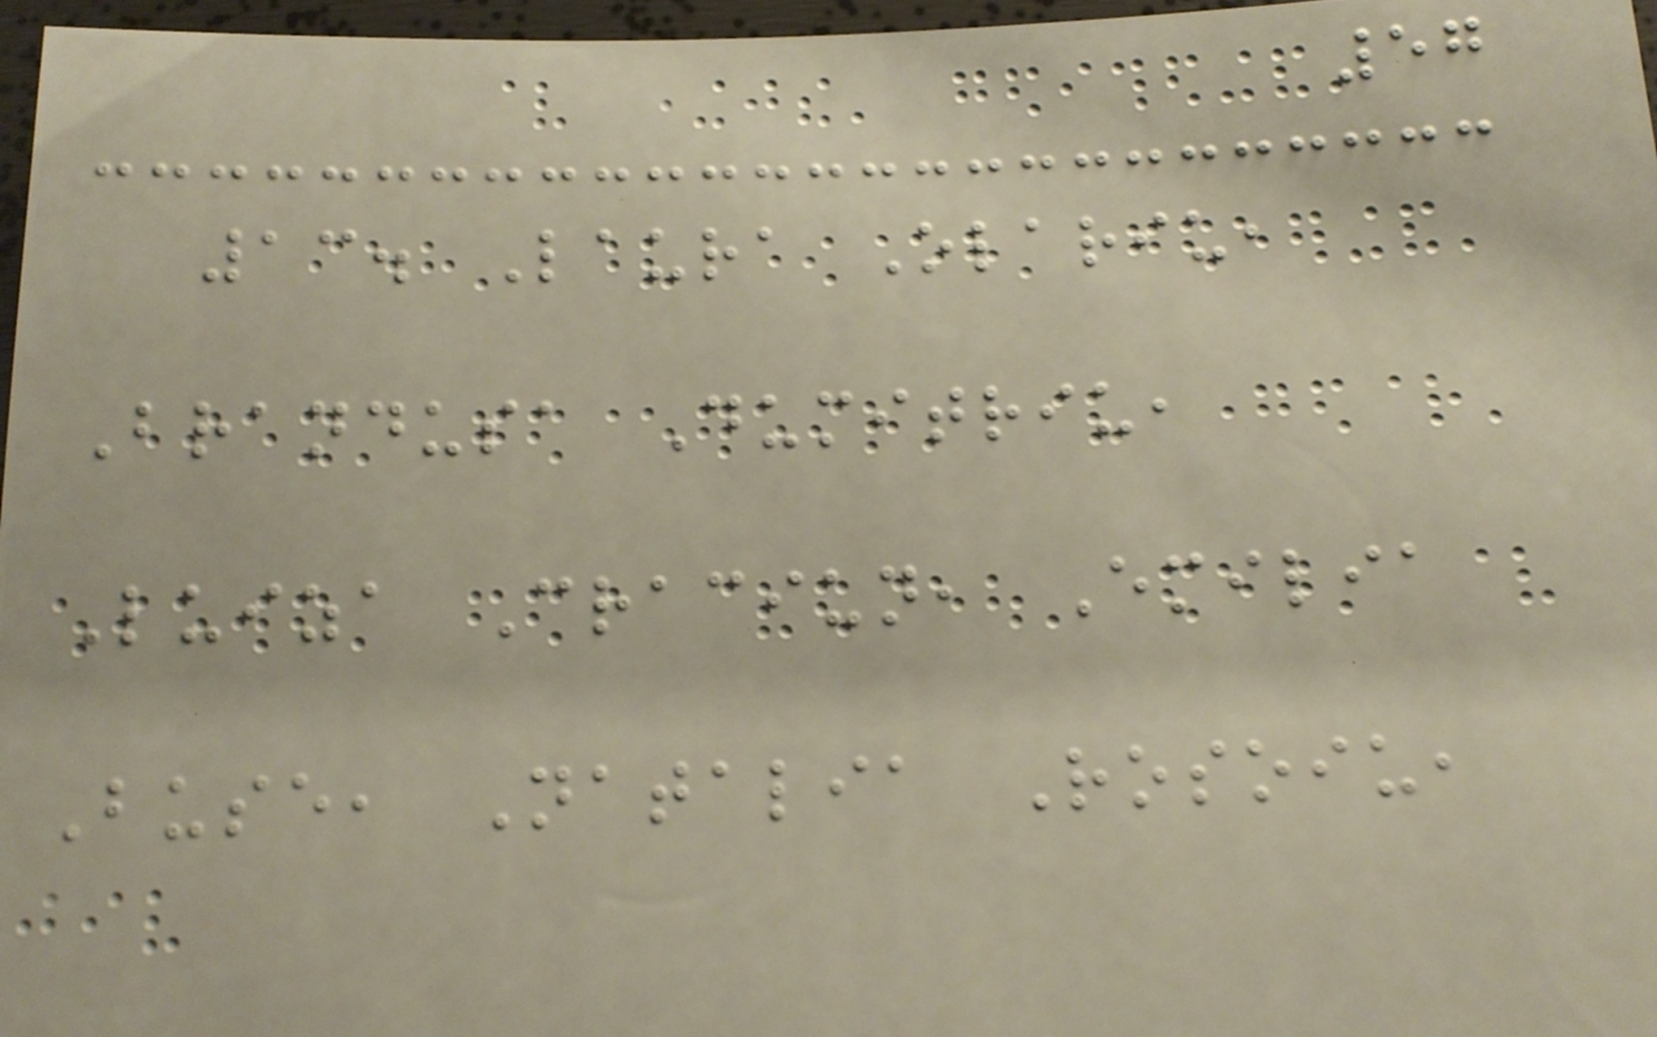57
13. Laura Olariu,
Brandusa Dumitriu,
Luiza Craciun, Emilia
Buse, Natalia Rosoiu,
